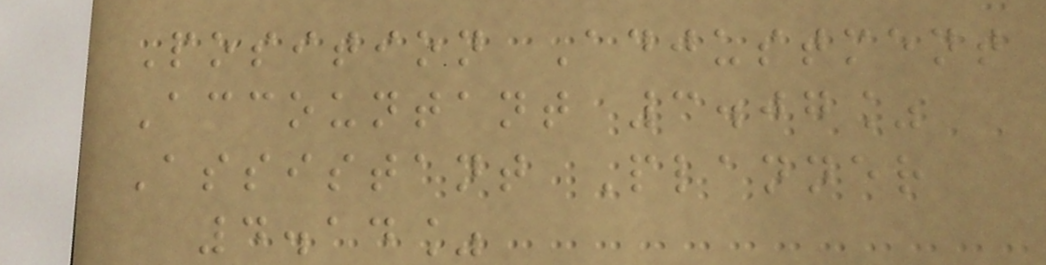Position Adjustment
Accountant 3.07%
Assistant Planner
4.14%
